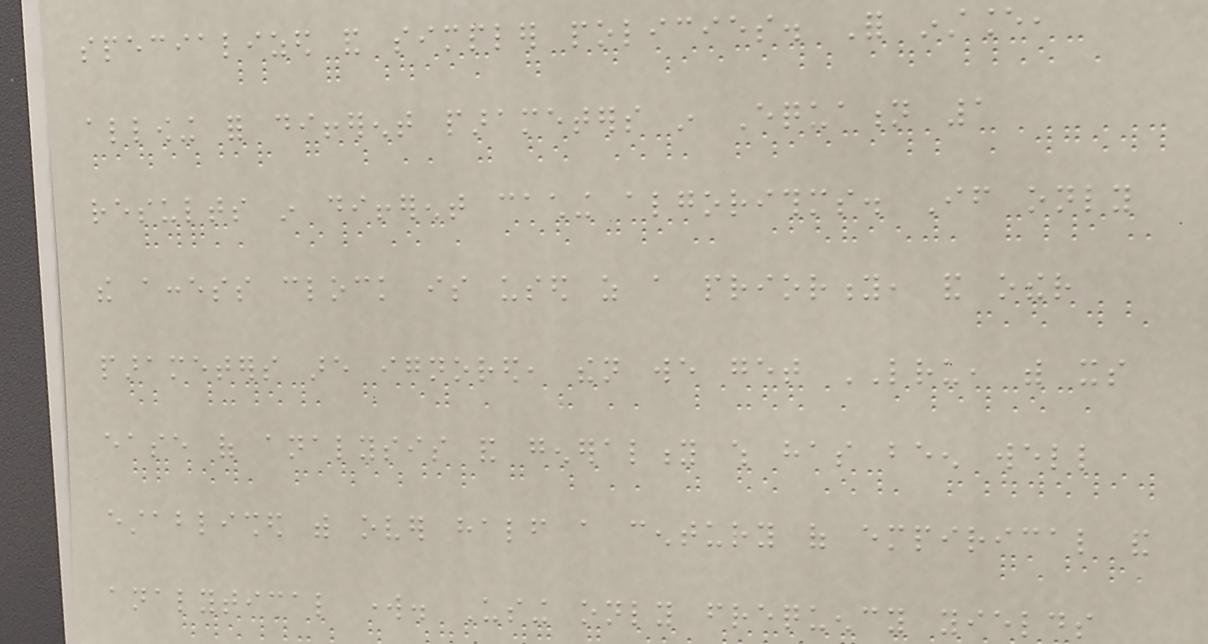specialized and simpler policies. For instance,
allowing for different parameters in Equation 1
results in different caching algorithms. If only
the access clock is used as a priority, and other
parameters are ignored, then we get LRU, with its
ease of analysis and generality which has been well
established with over half a century of empirical and
analytical work. Using only frequency yields
